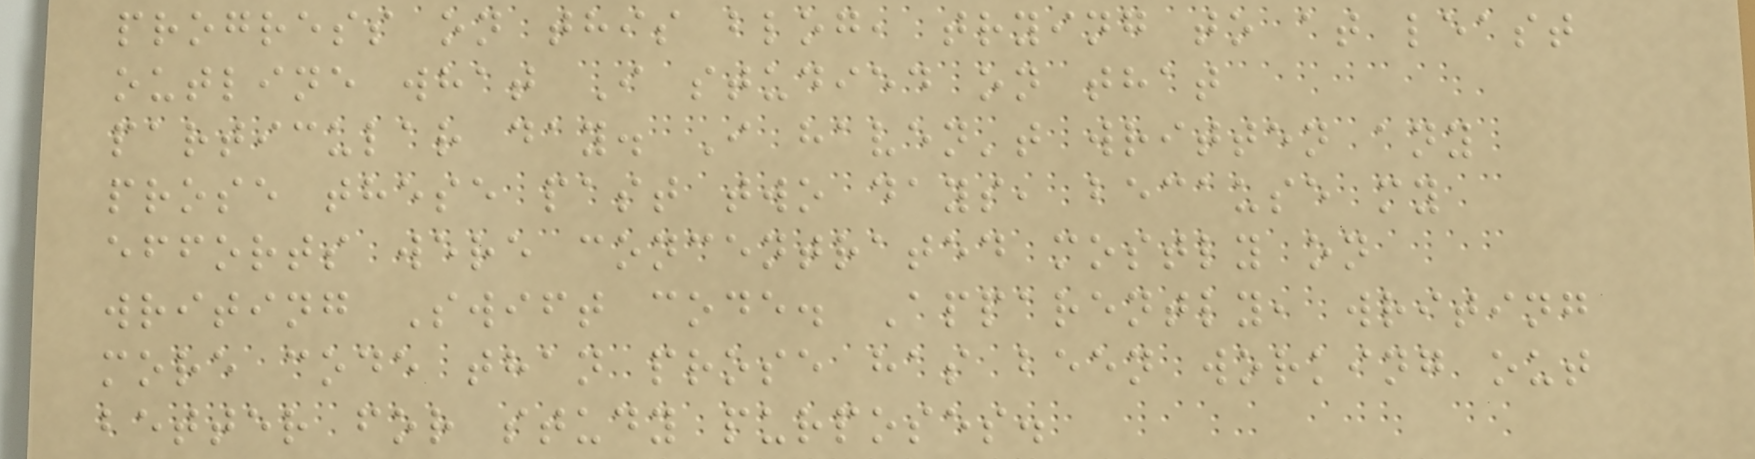progress on this blog, trying to at least
outline what I studied on that
particular day. I haven't written any
prose these past two days, because my
efforts were concentrated mostly on
writing Swift code. Apparently, writing
more code than prose has been working out
better for study purposes.
